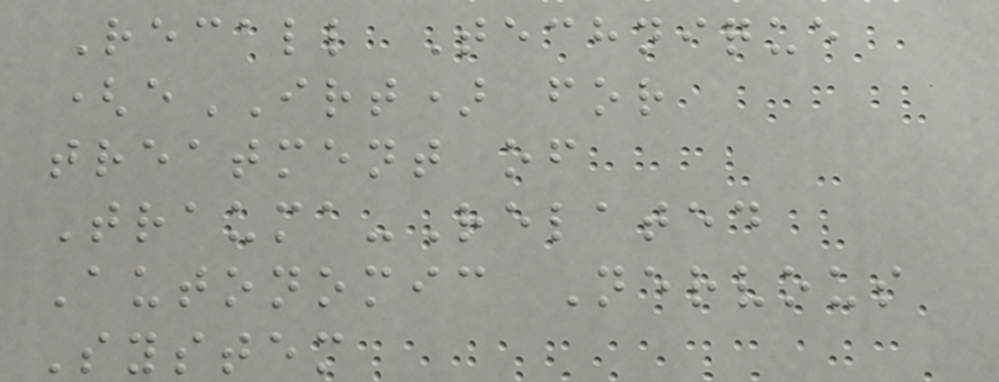Recall Technique
(eIRT) for
treatment of
Trauma-Related
Autonomic Nervous
System
